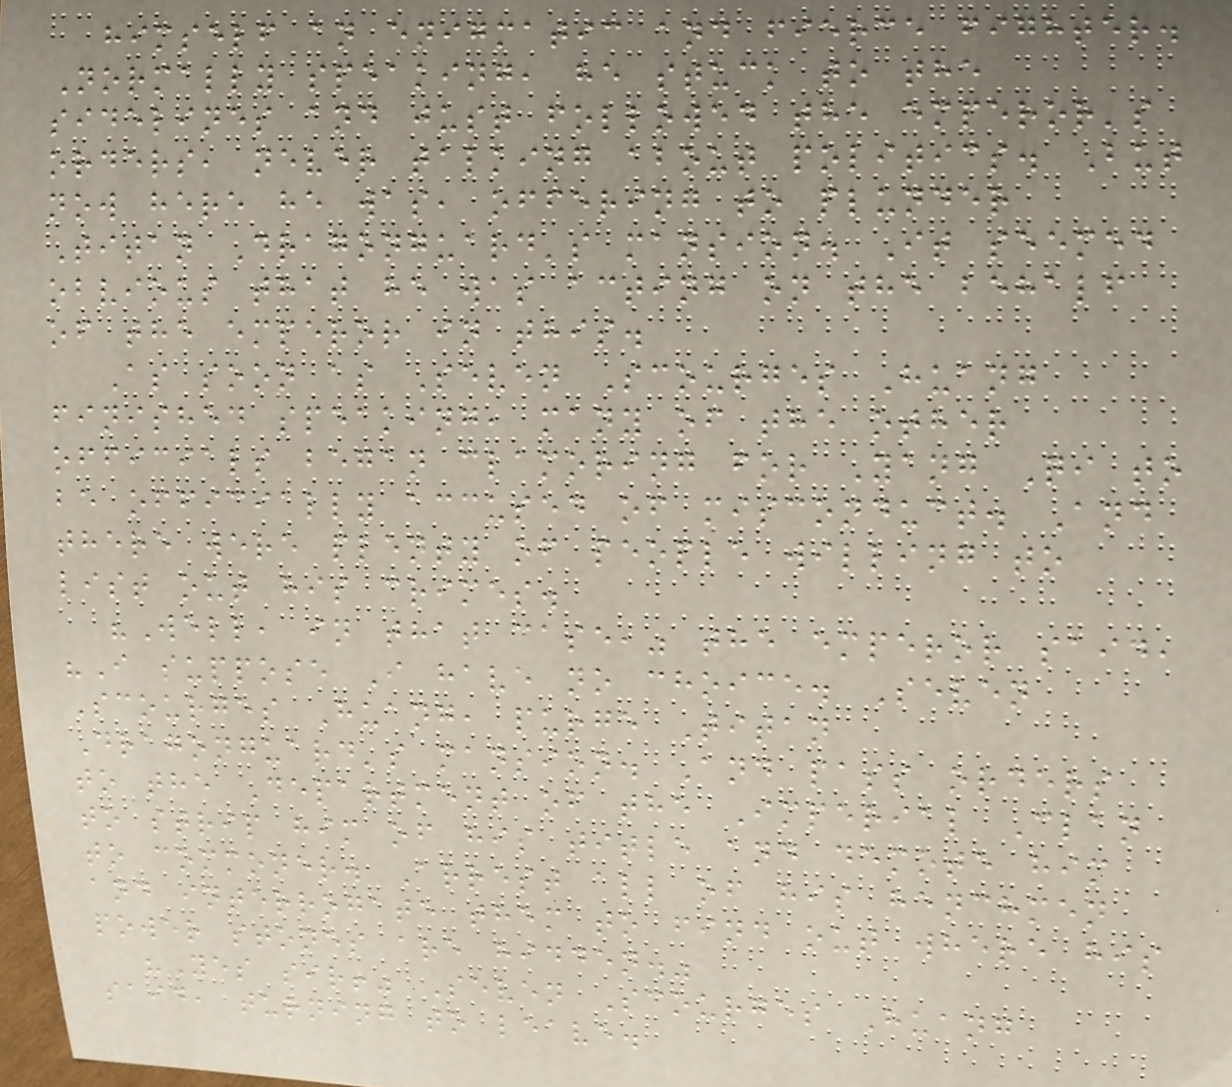himself an enigmatic and fierce fighter.
Normally speaking, he stuck to the
sidelines and just followed the emperor's
orders, never talking about politics. But
now here he was, offering to plunder
Titan Dragonguard's mansion. It seemed
obvious that he was acting on the behalf
of the emperor in this.
As soon as Seven Scourges Huang
finished speaking, many of the other
officials began clamoring for Yang Qi to
be officially accused of misconduct. And
there were plenty of people willing to
list out his crimes.
"Well, in that case," the emperor said,
"I suppose I have no choice. Seven
Scourges Huang, purge Titan
Dragonguard's mansion. And pass orders
to the Department of the Imperial Clan
to strip him of his title and demote him
to commoner. Arrest all of his henchmen
and interrogate them to find out where his
power stones are hidden."
"Yes sir!" Seven Scourges Huang
said, turning to leave.
